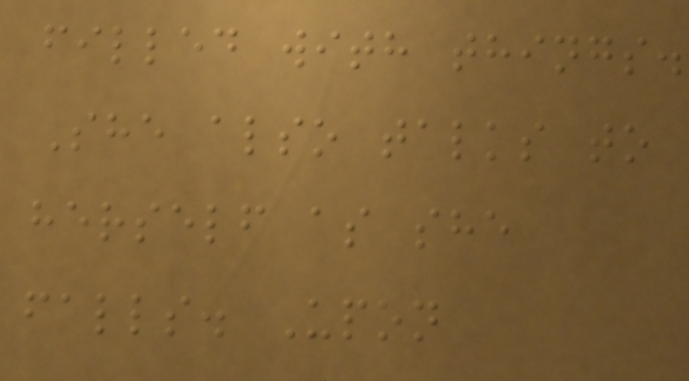filled with things.
She also talks to
herself as she
falls. Upon
